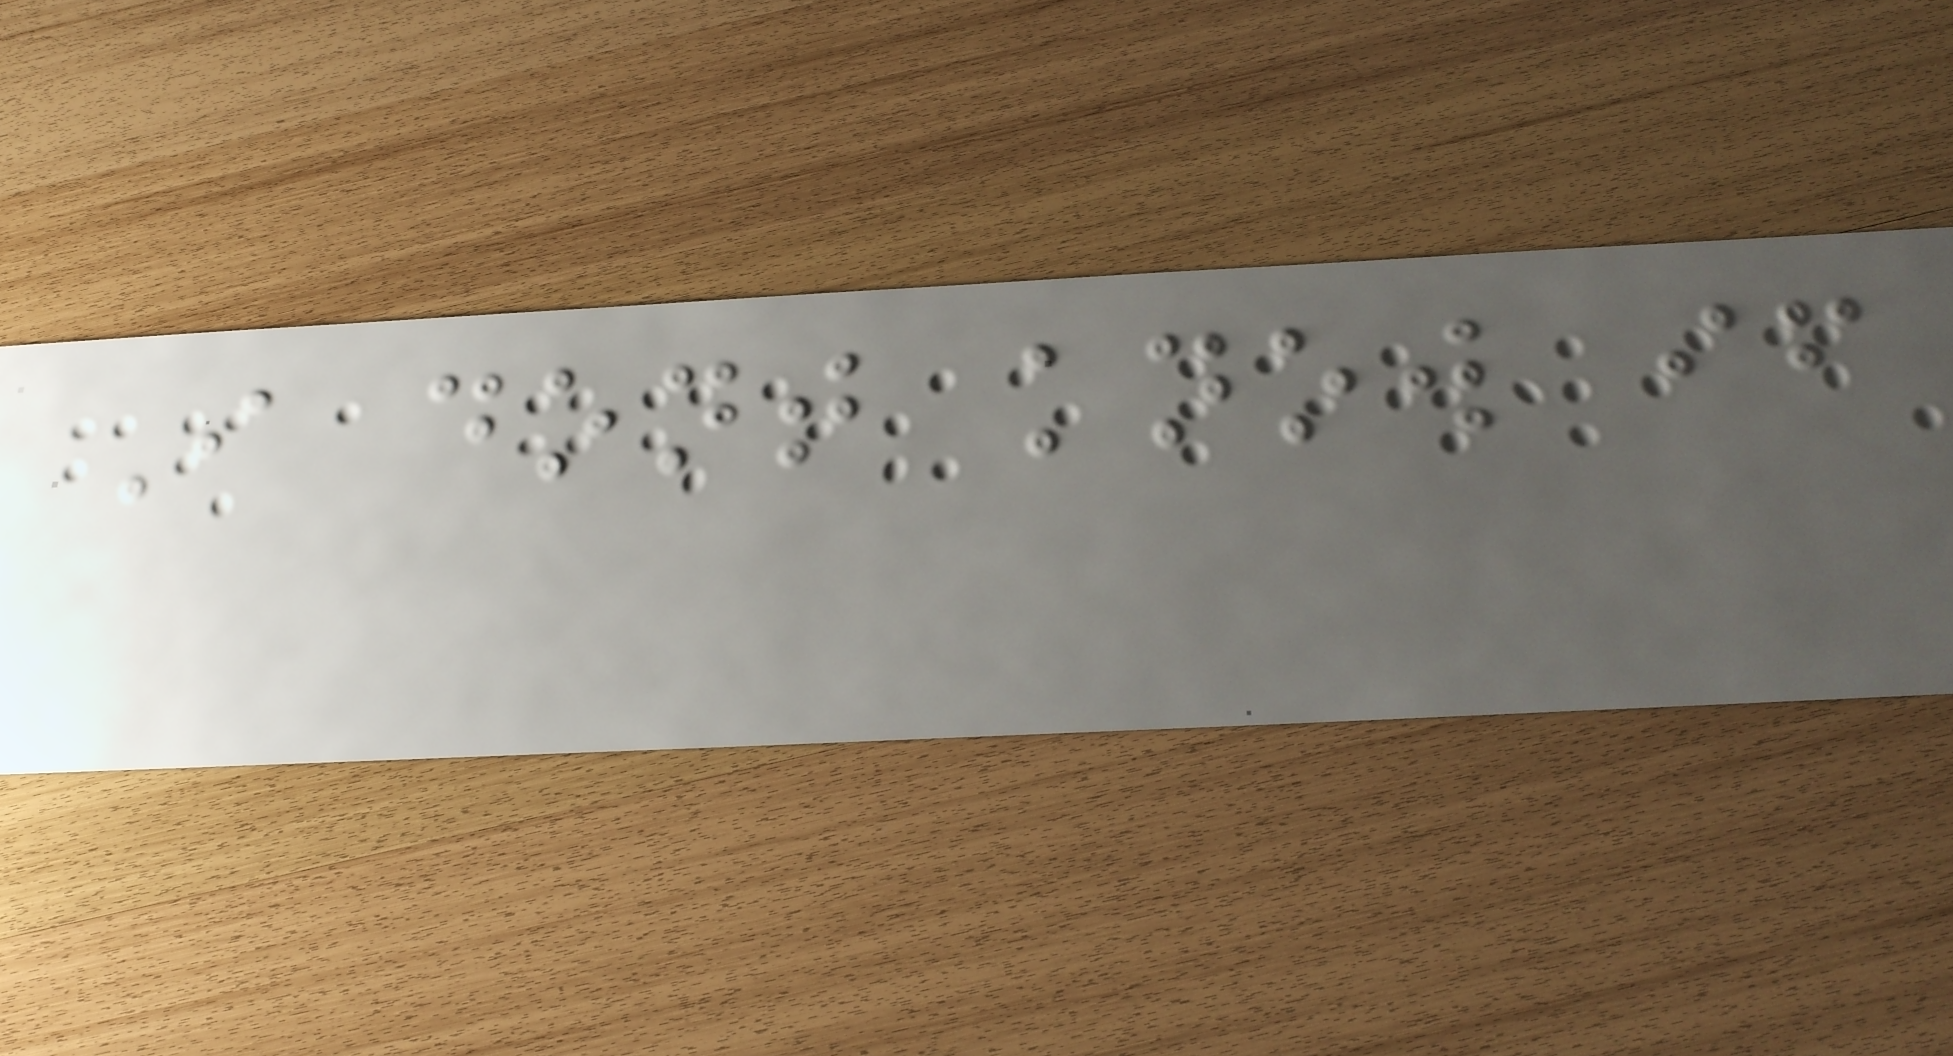I dont know if
